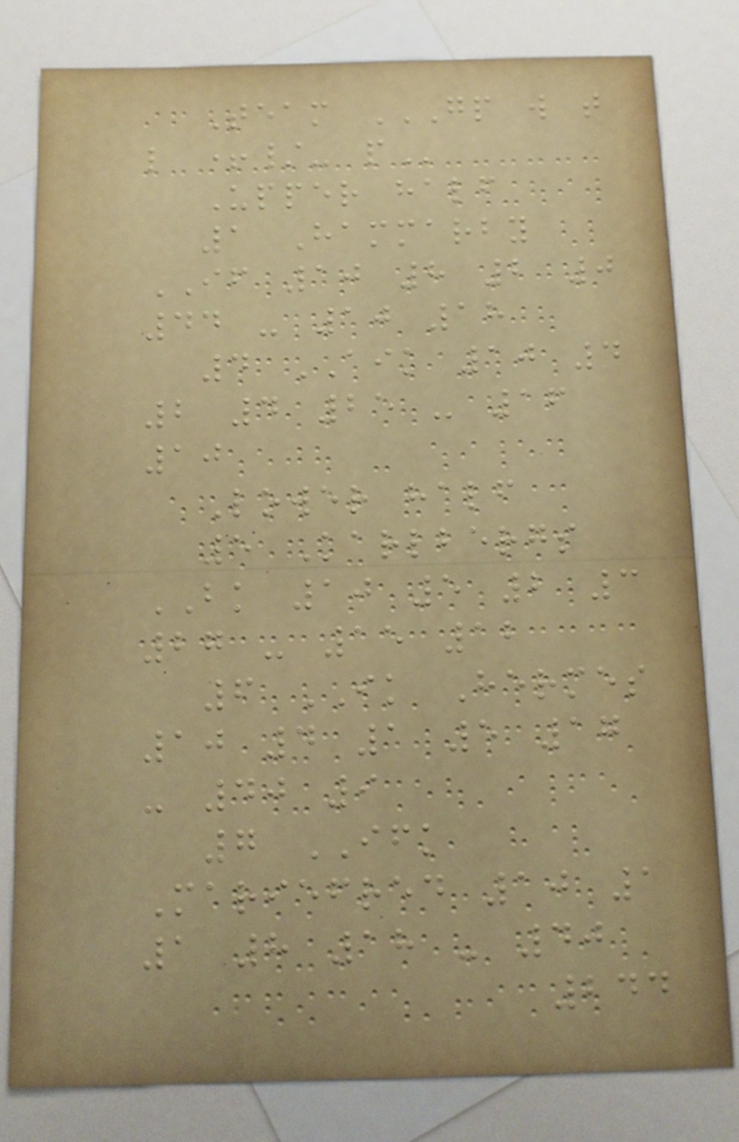Team GP W T
L +/- P
Upper half
1 Hammarby
IF 10 8 2 0
44 - 10 18
4 AIK 10 4
2 4 25 - 16
10
Lower half
5 Karlbergs
BK 10 5 2 3
27 - 15 12
6 IK Hermes
10 4 1 5 17
- 40 9
7 IFK
Mariefred 10 1
1 8 18 - 40
244
